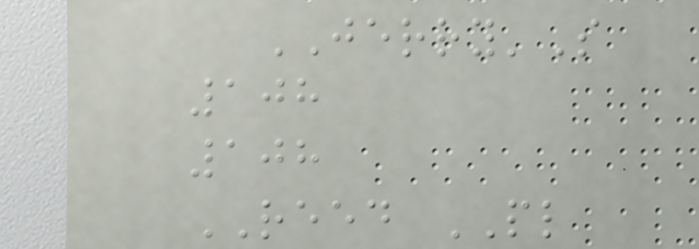JERRY'S
108
108
REED PL
